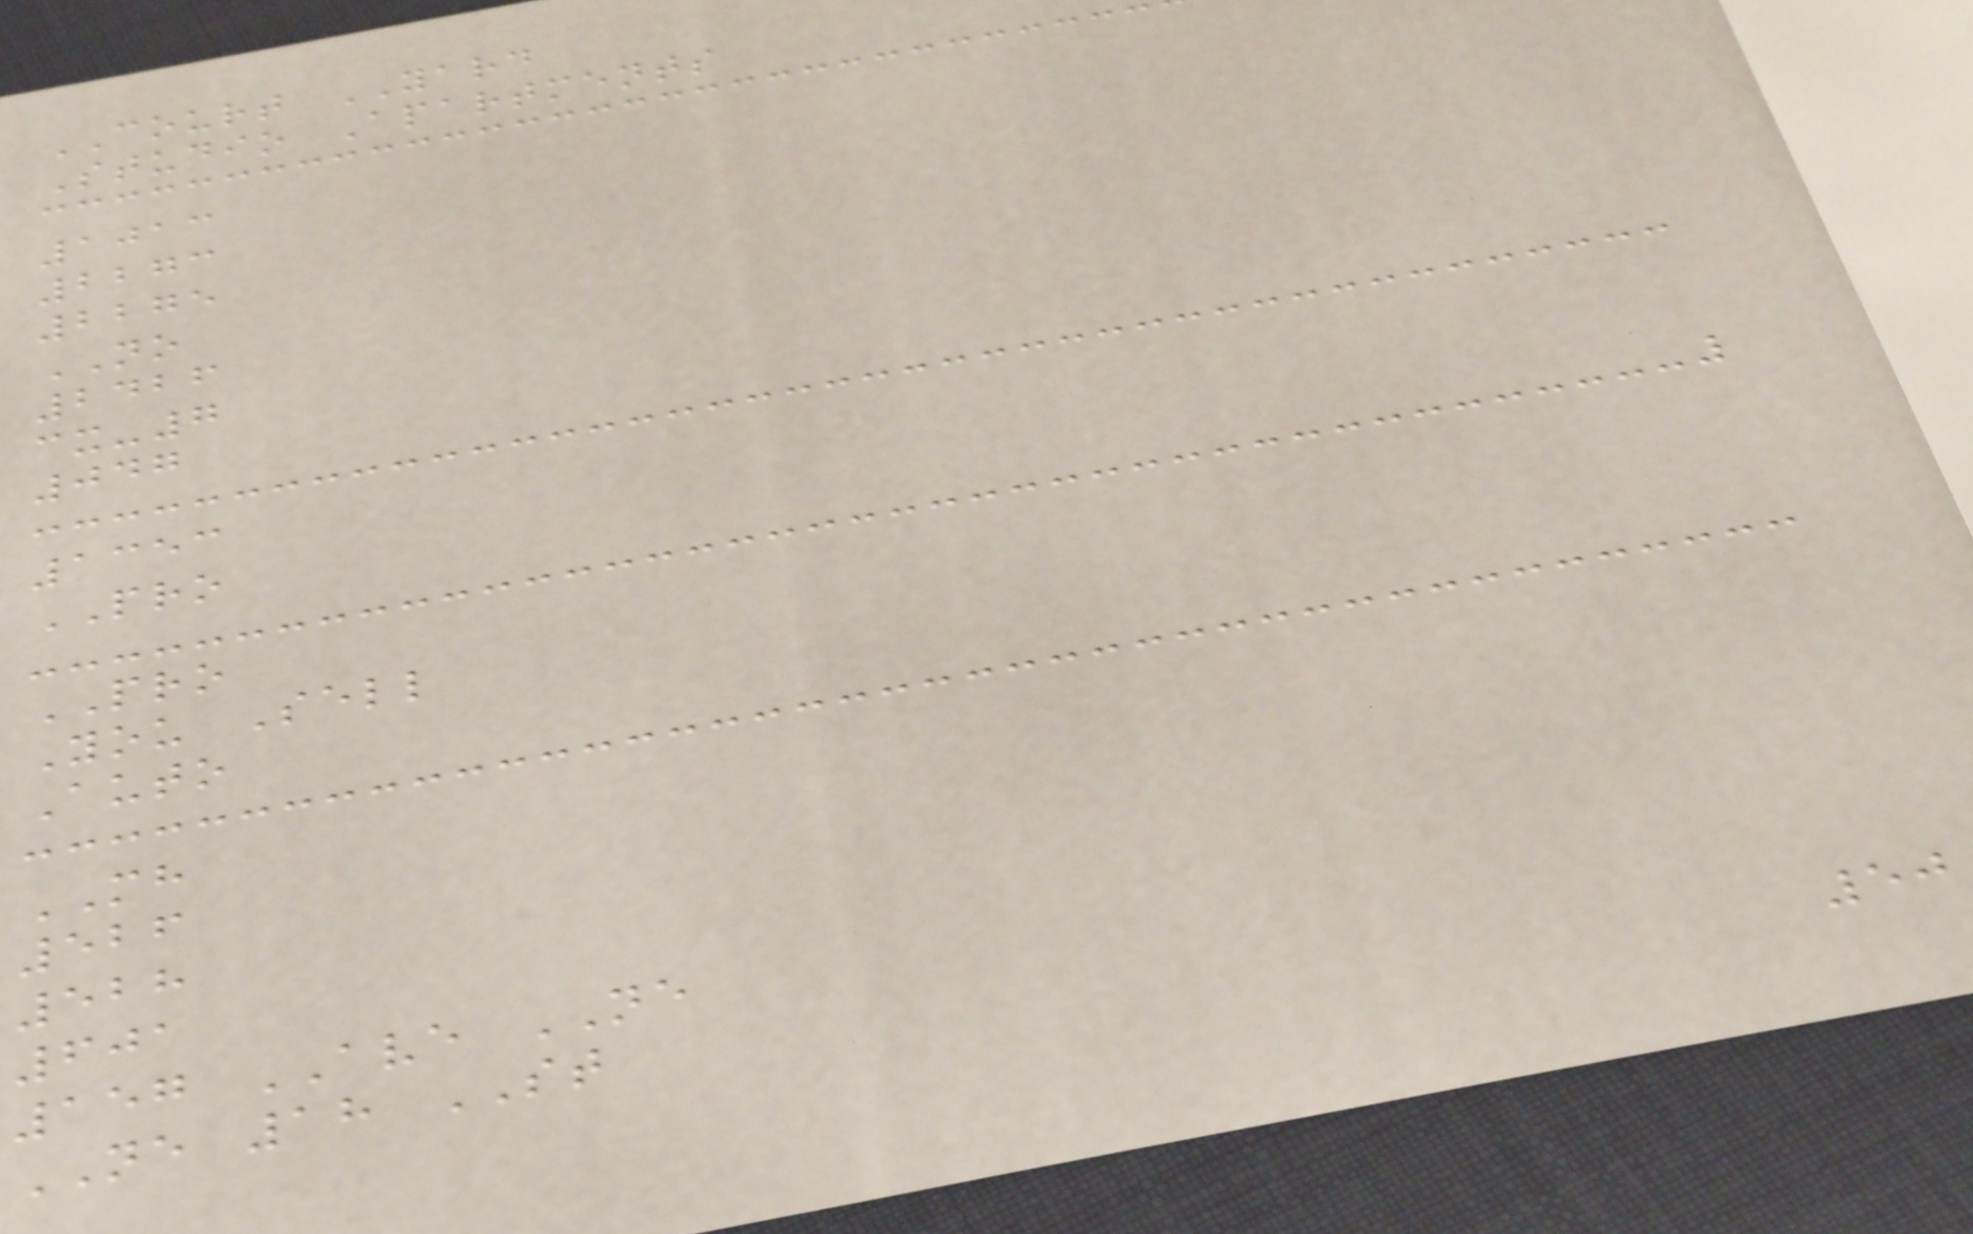COURT YARD
Studio Apartments
1013
2273
2275
NO
2426
cx-7
047
1353
PRO
PRO
You Sell
Auto
MH
526
528
601
157 AVE NE
NE 18 ST
50
